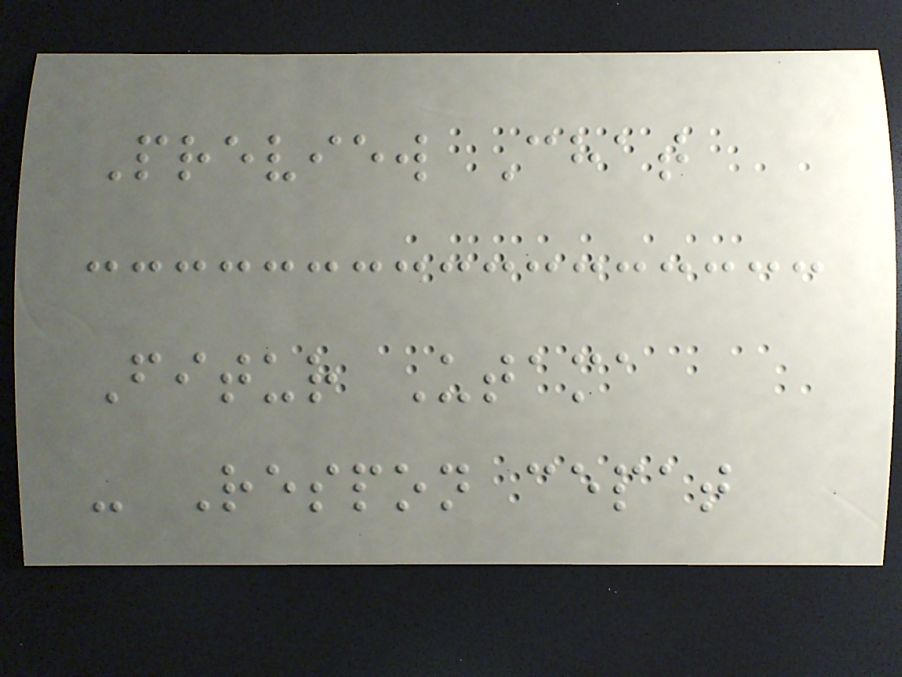Preview Chat
Fitur Utama
- Respon cepat
